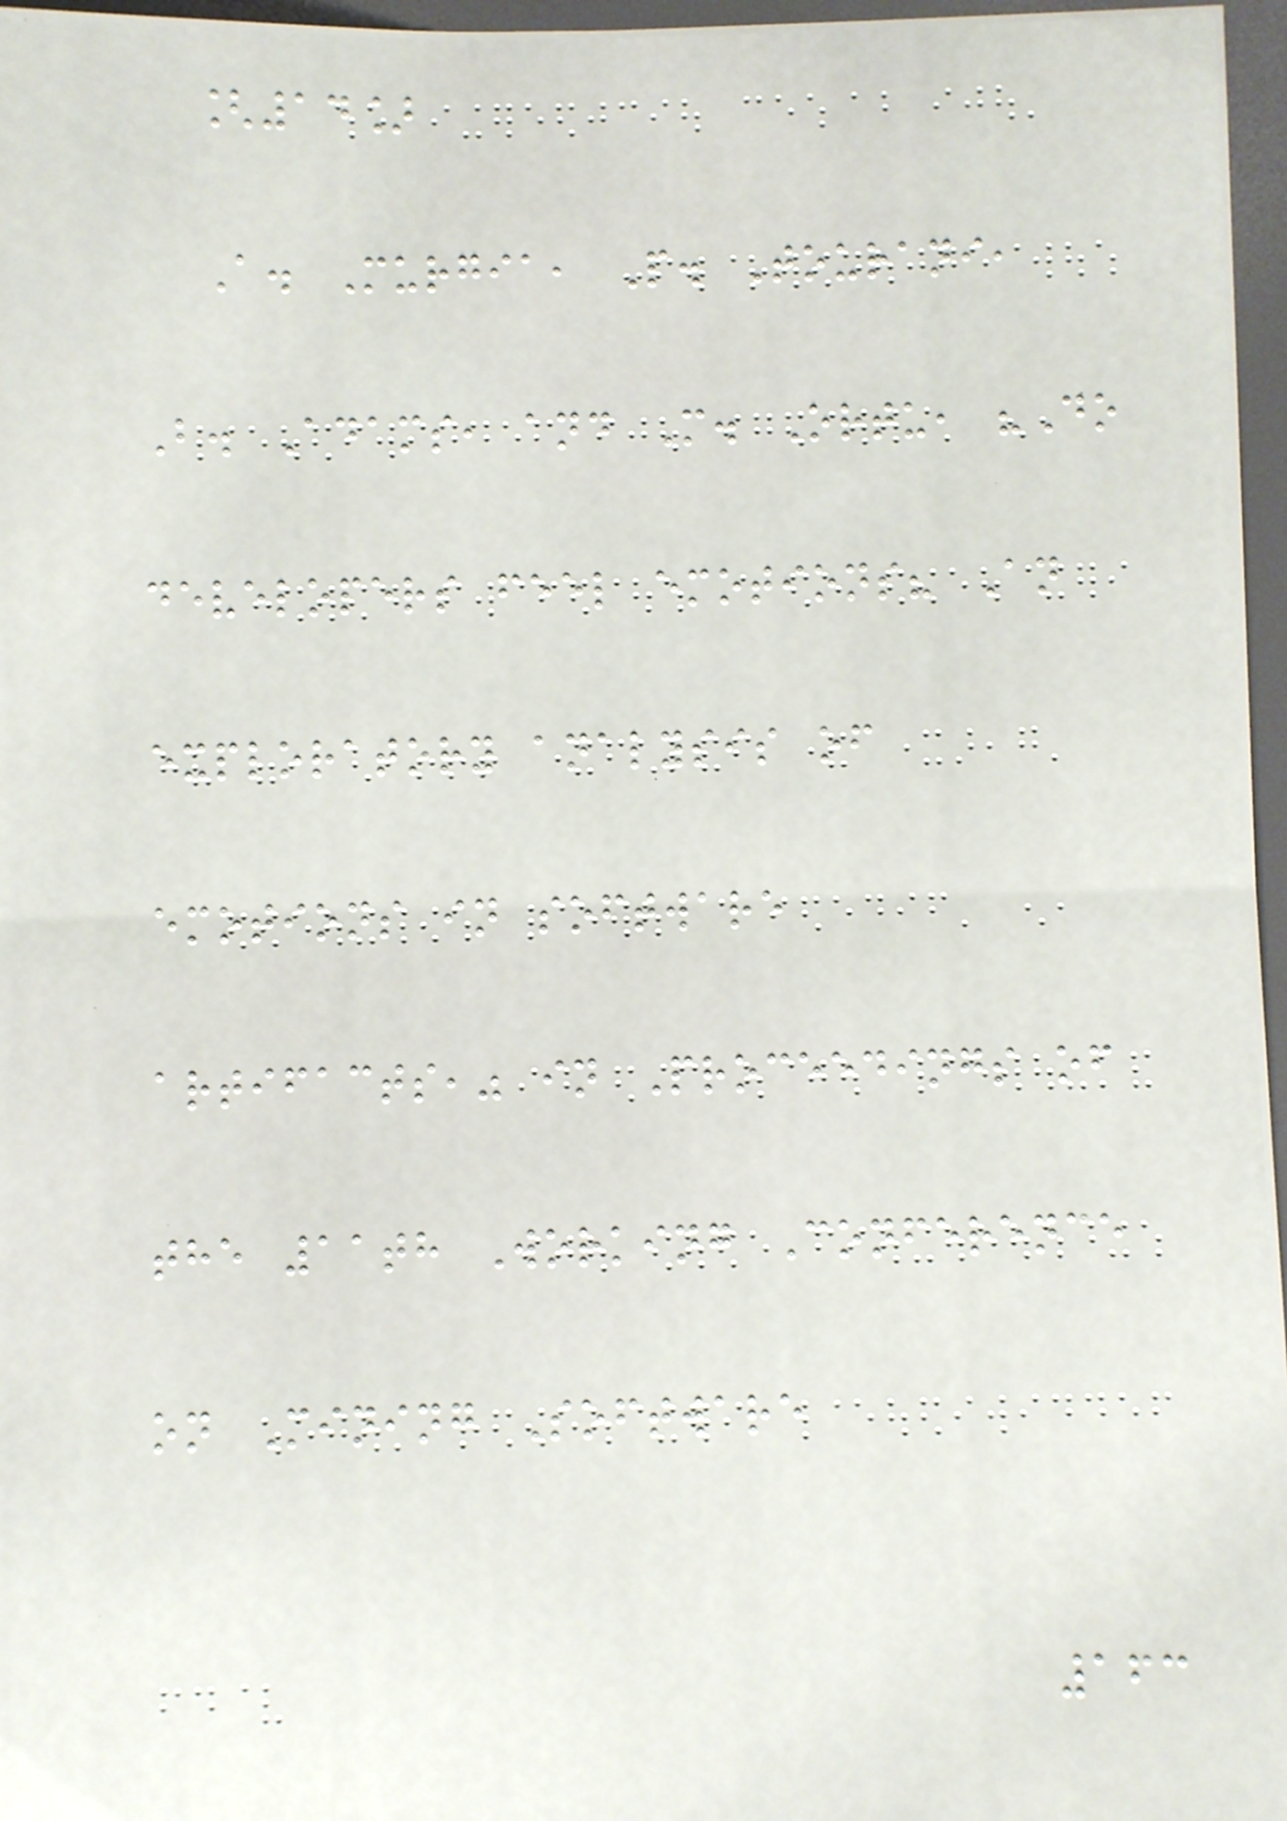[14]
A. Murgia, P. Tourani,
B. Adams, and M. Ortu, "Do
developers feel emotions? An
exploratory analysis of
emotions in software
artifacts," in Proceedings of
the 11th Working Conference
on Mining Software
163
